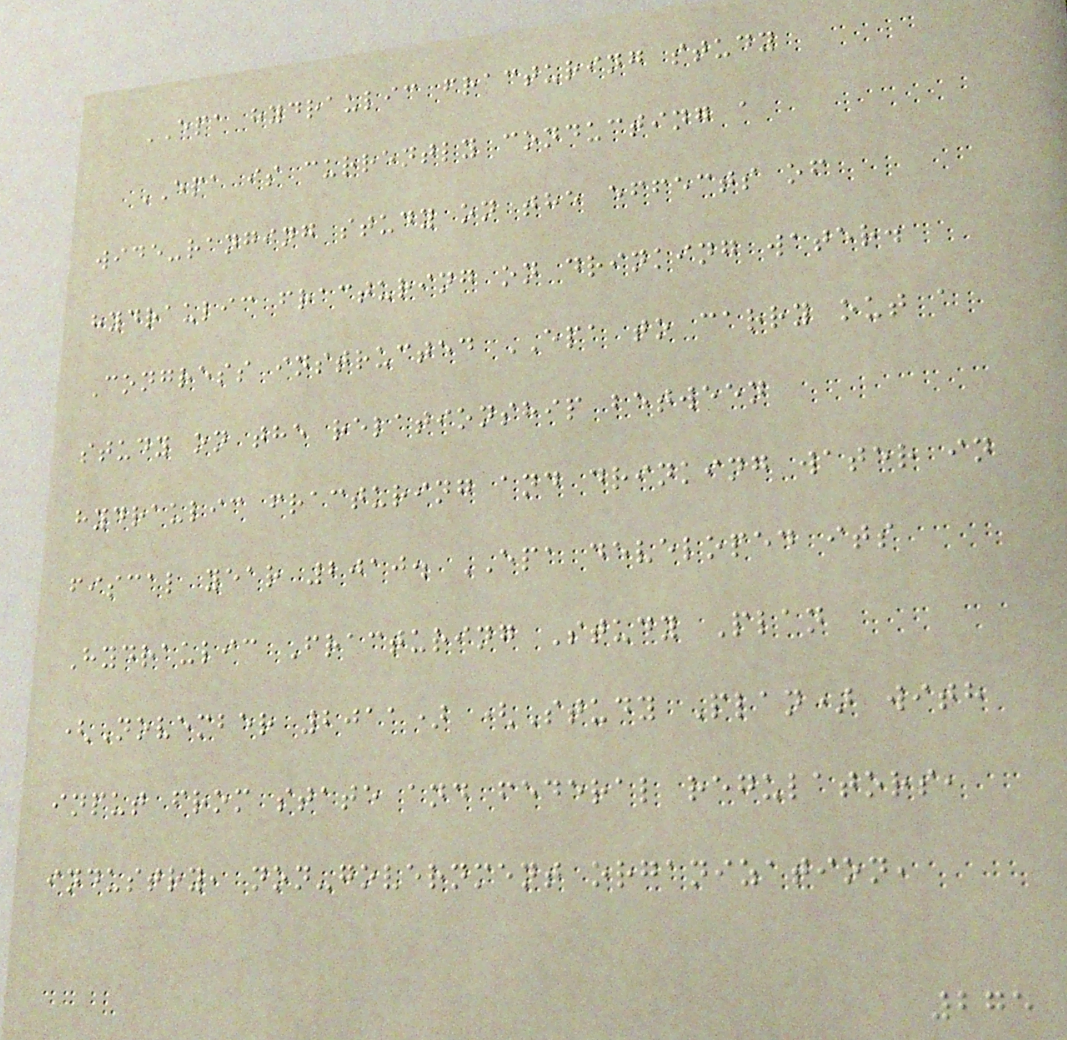EPA hydraulic fracturing study
EPA is currently conducting a
wide-ranging study on the effects of
hydraulic fracturing on drinking water.
Congress instructed EPA to carry out a
study on the relationship between
hydraulic fracturing and drinking water in
fiscal year 2010. EPA developed its
Hydraulic Fracturing Study Plan
(November 2011) (Study Plan) with
input from state and federal regulators,
industry, non-government organization,
275
